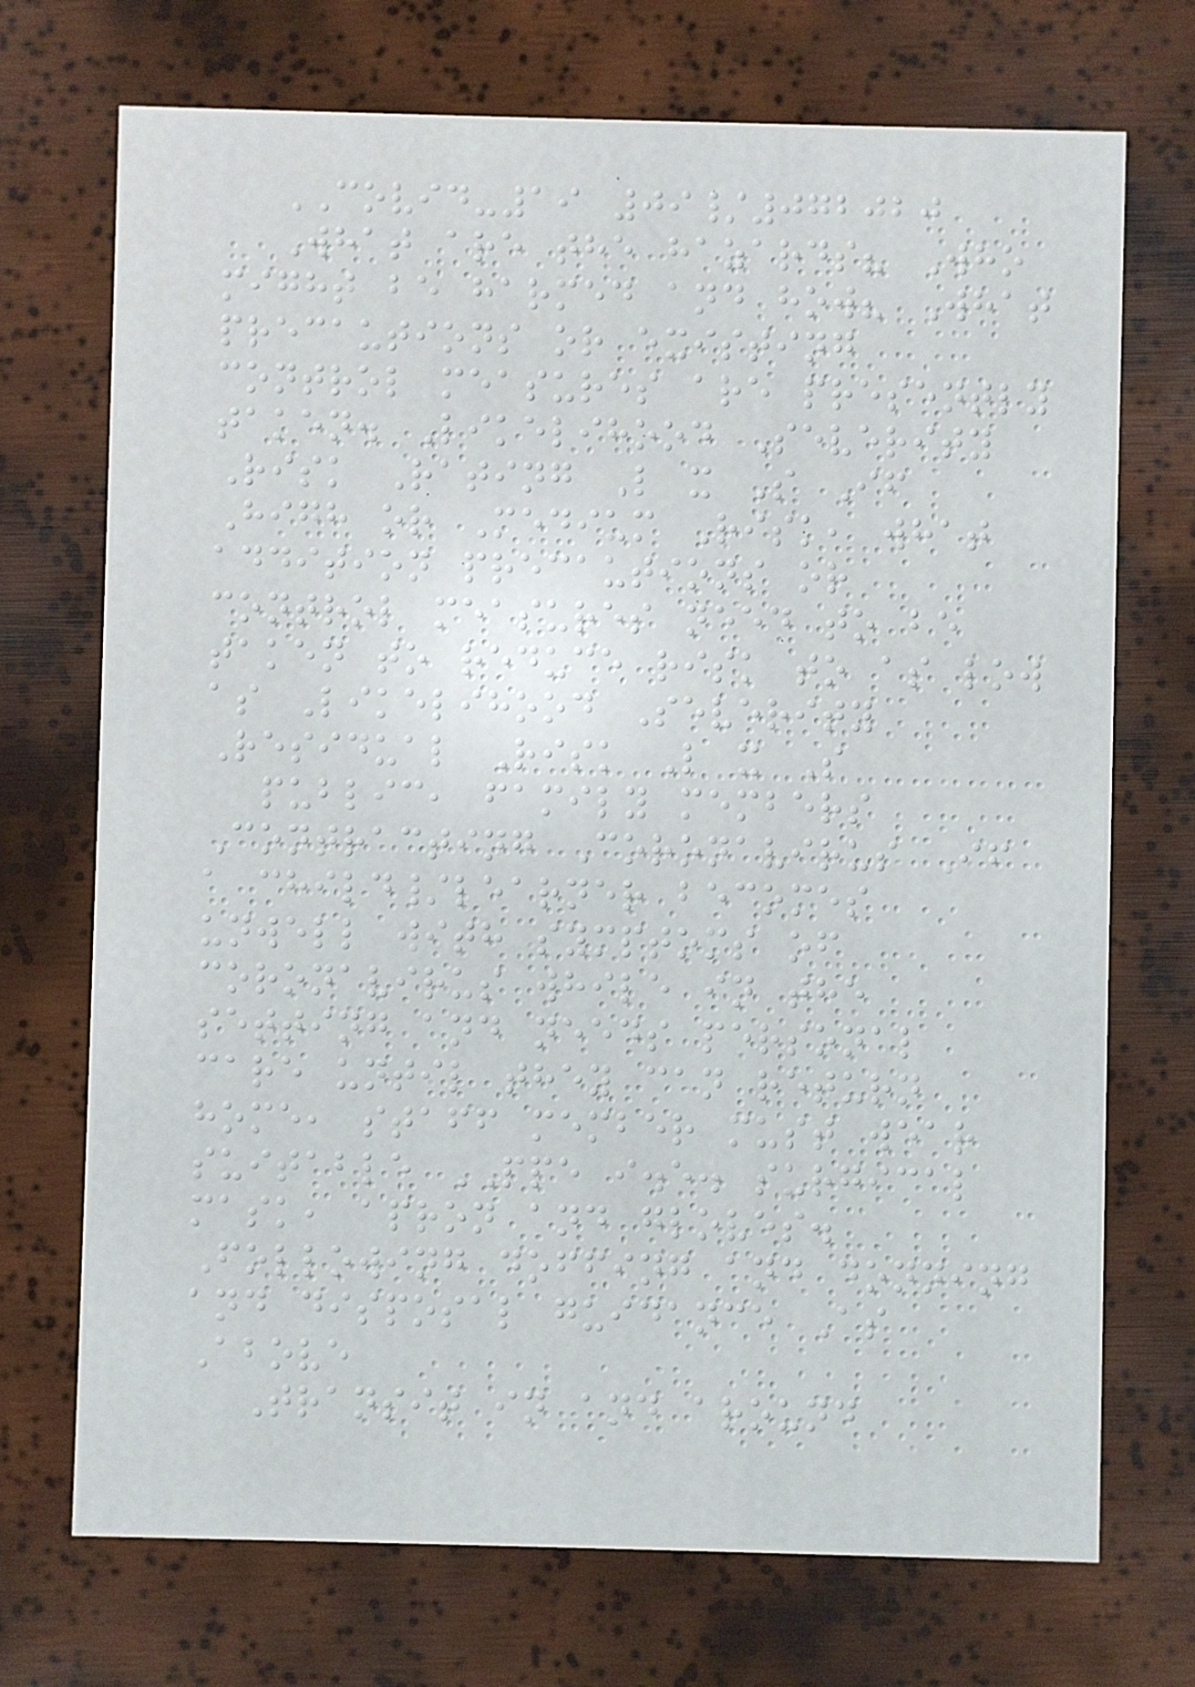COVID-19 09/072020
What are the hazards? Who
might be harmed and how? What
precautions or existing
control measures are presently
taken. Likelihood Severity
Risk Rating L x S If
High or Medium Risk, what
addition precautions or
control measures need to be
taken to reduce risk to as low
as Likelihood Severity
Residual Risk L x S
public, family members
Contracting Coronavirus If
a child/learner becomes
unwell with symptoms of
coronavirus while in the
setting and needs personal
care until they can return
home, staff member must wear
suitable PPE i.e. surgical
mask, apron and gloves.
Following doffing and donning
and disposal guidance As
Above
Transit in and around
